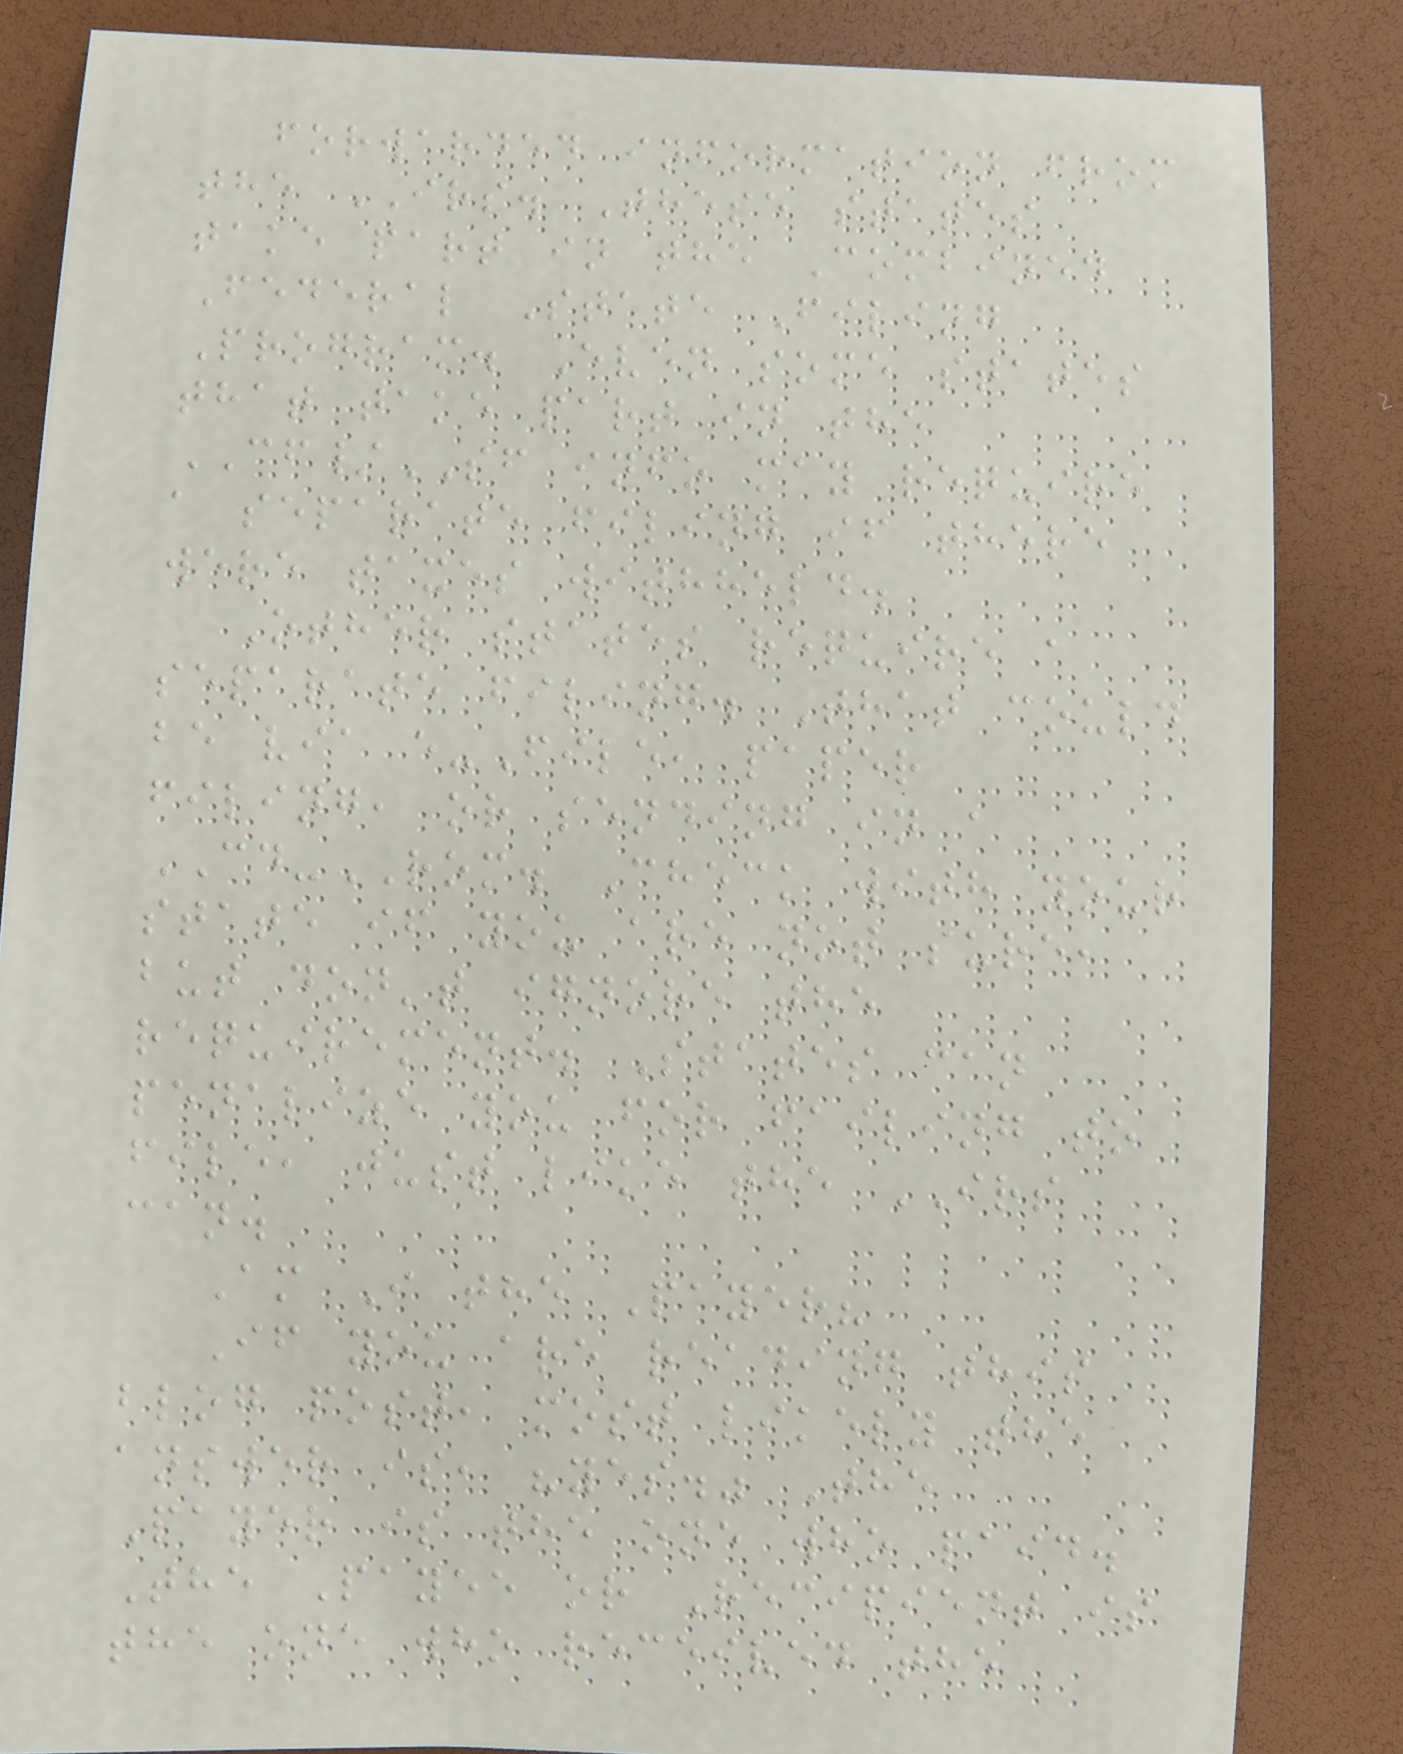forwarded information from
the IRS. These states
take part in the Combined
Federal State Filing
Program. Even some states
that take part in the
CF/SF info may require
a separate filing if there
were taxes withheld.
Other states require a
separate filing. That could
be via e-File, paper
filing, or sending in a
CD-ROM. Check with your
state if you are not sure,
but don't ignore the
requirement. States can
penalize you for failing to
file, just like the IRS
can.
Am I the Payer?
If you are reading this
blog post, most likely the
answer is, "yes." The
Payer is the one who paid.
The Payee or Recipient is
the one who received the
